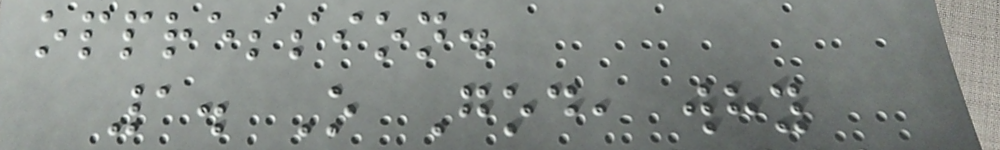oppression.
1. O God, why
